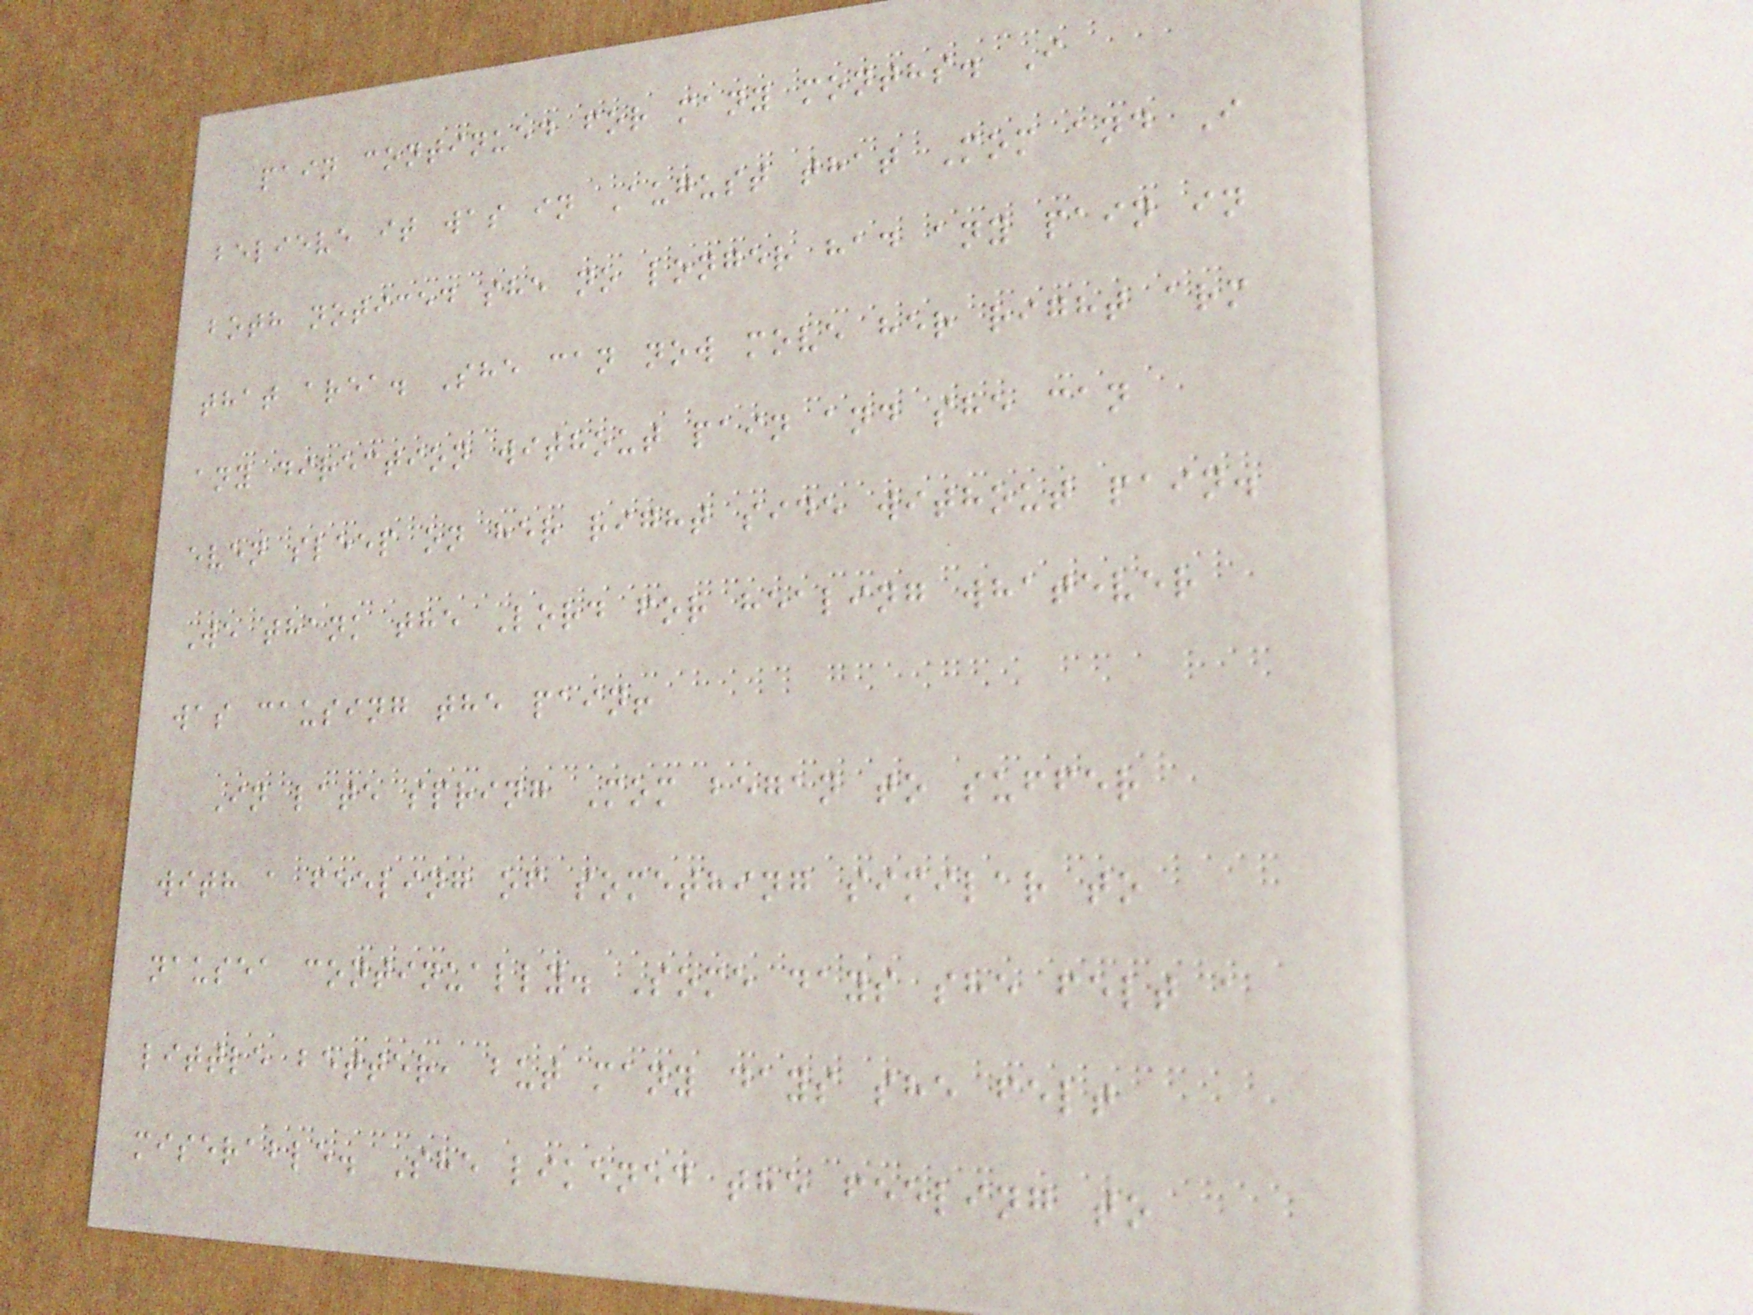pain continued for many months. I
believe it was in August that Mom and I
both noticed she no longer had any pain in
that area. She can now move her right arm
any direction without pain and she can
even sleep on her right side without pain.
We thank the Lord for healing whatever
was causing the pain!
In late spring Mom began to suffer
with a feeling of something similar to
nausea continually. Some days she felt a
little better, but many days she felt
miserable. She likened the feeling to
